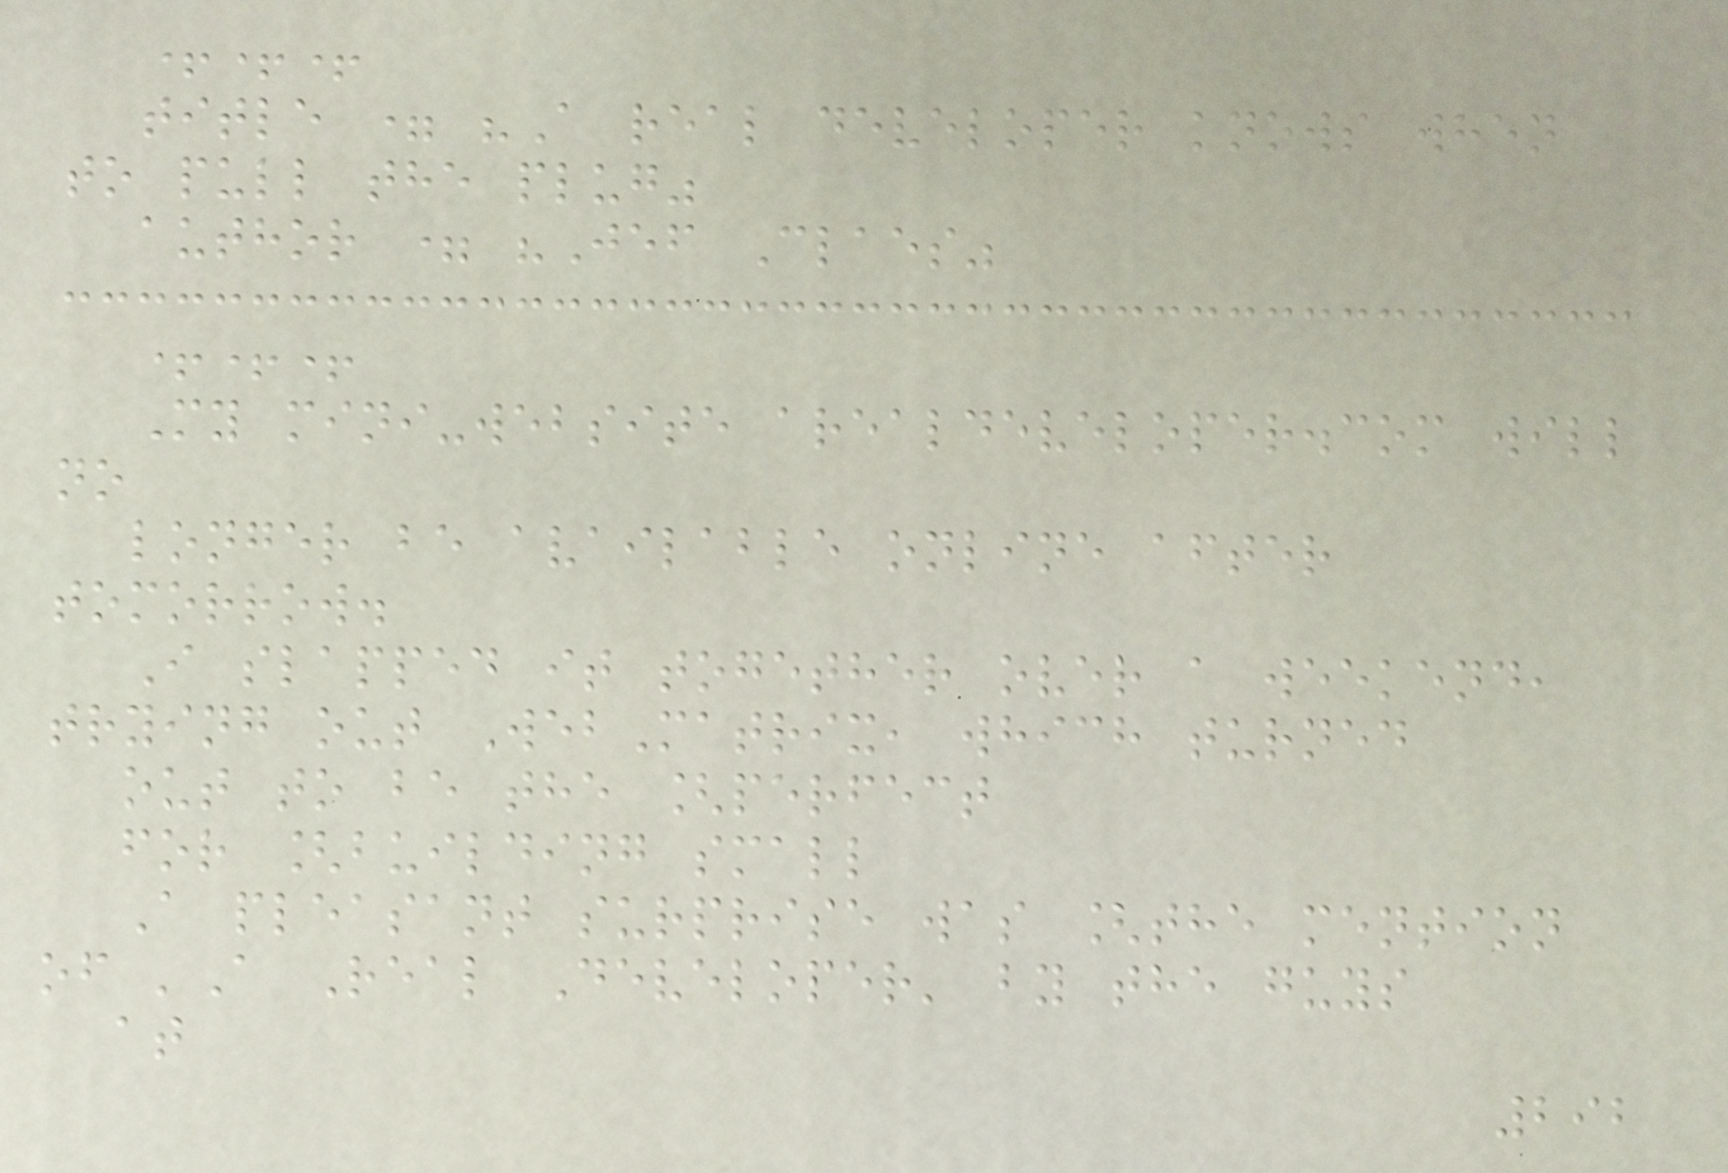+++
title = "A real developer knows when
to pull the plug"
author = "Jef Claes"
+++
My mini-website arealdeveloper.com will
no
longer be available online after
tomorrow.
I slapped it together over a weekend,
trying out WebMatrix, which turned
out to be the [perfect
for [building small
A pleasant surprise was [the mention
of 'A Real Developer' by the guys
at
292
